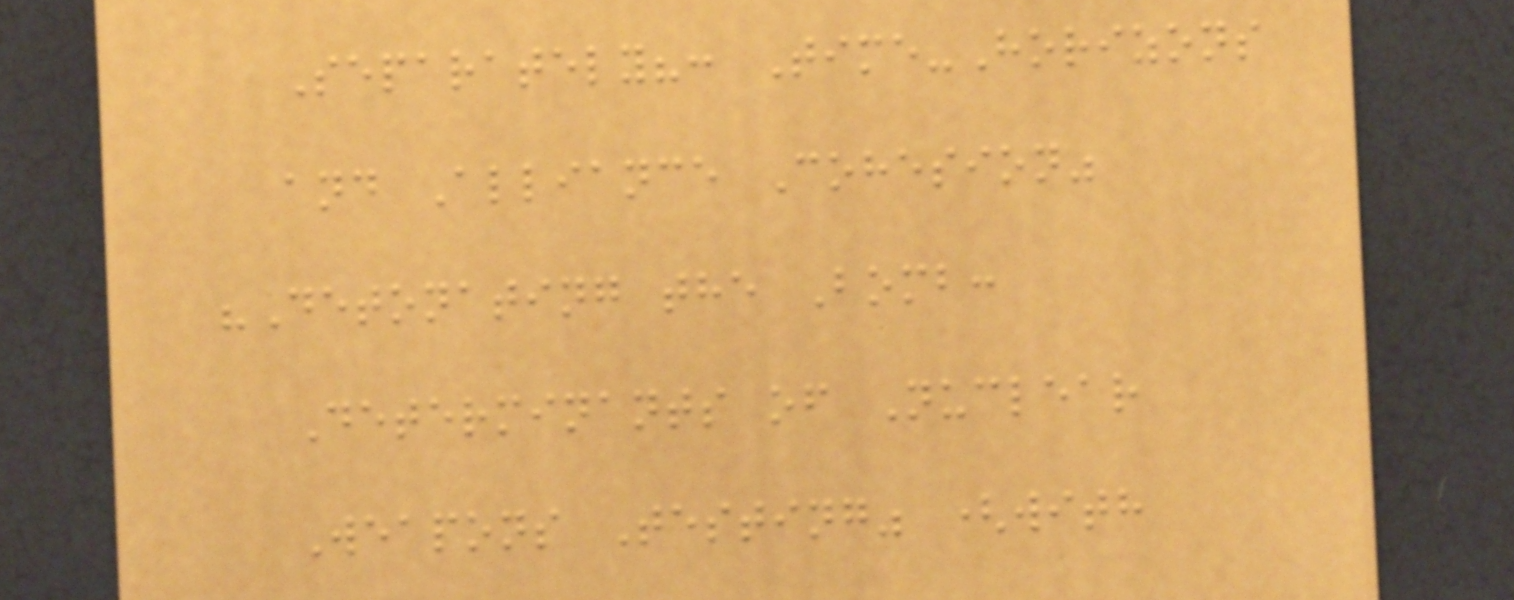Separately?: Time-Horizons
and Alliance Cohesion"
"Detonating the Bomb:
Determinants of Nuclear
Weapons Testing" (with
